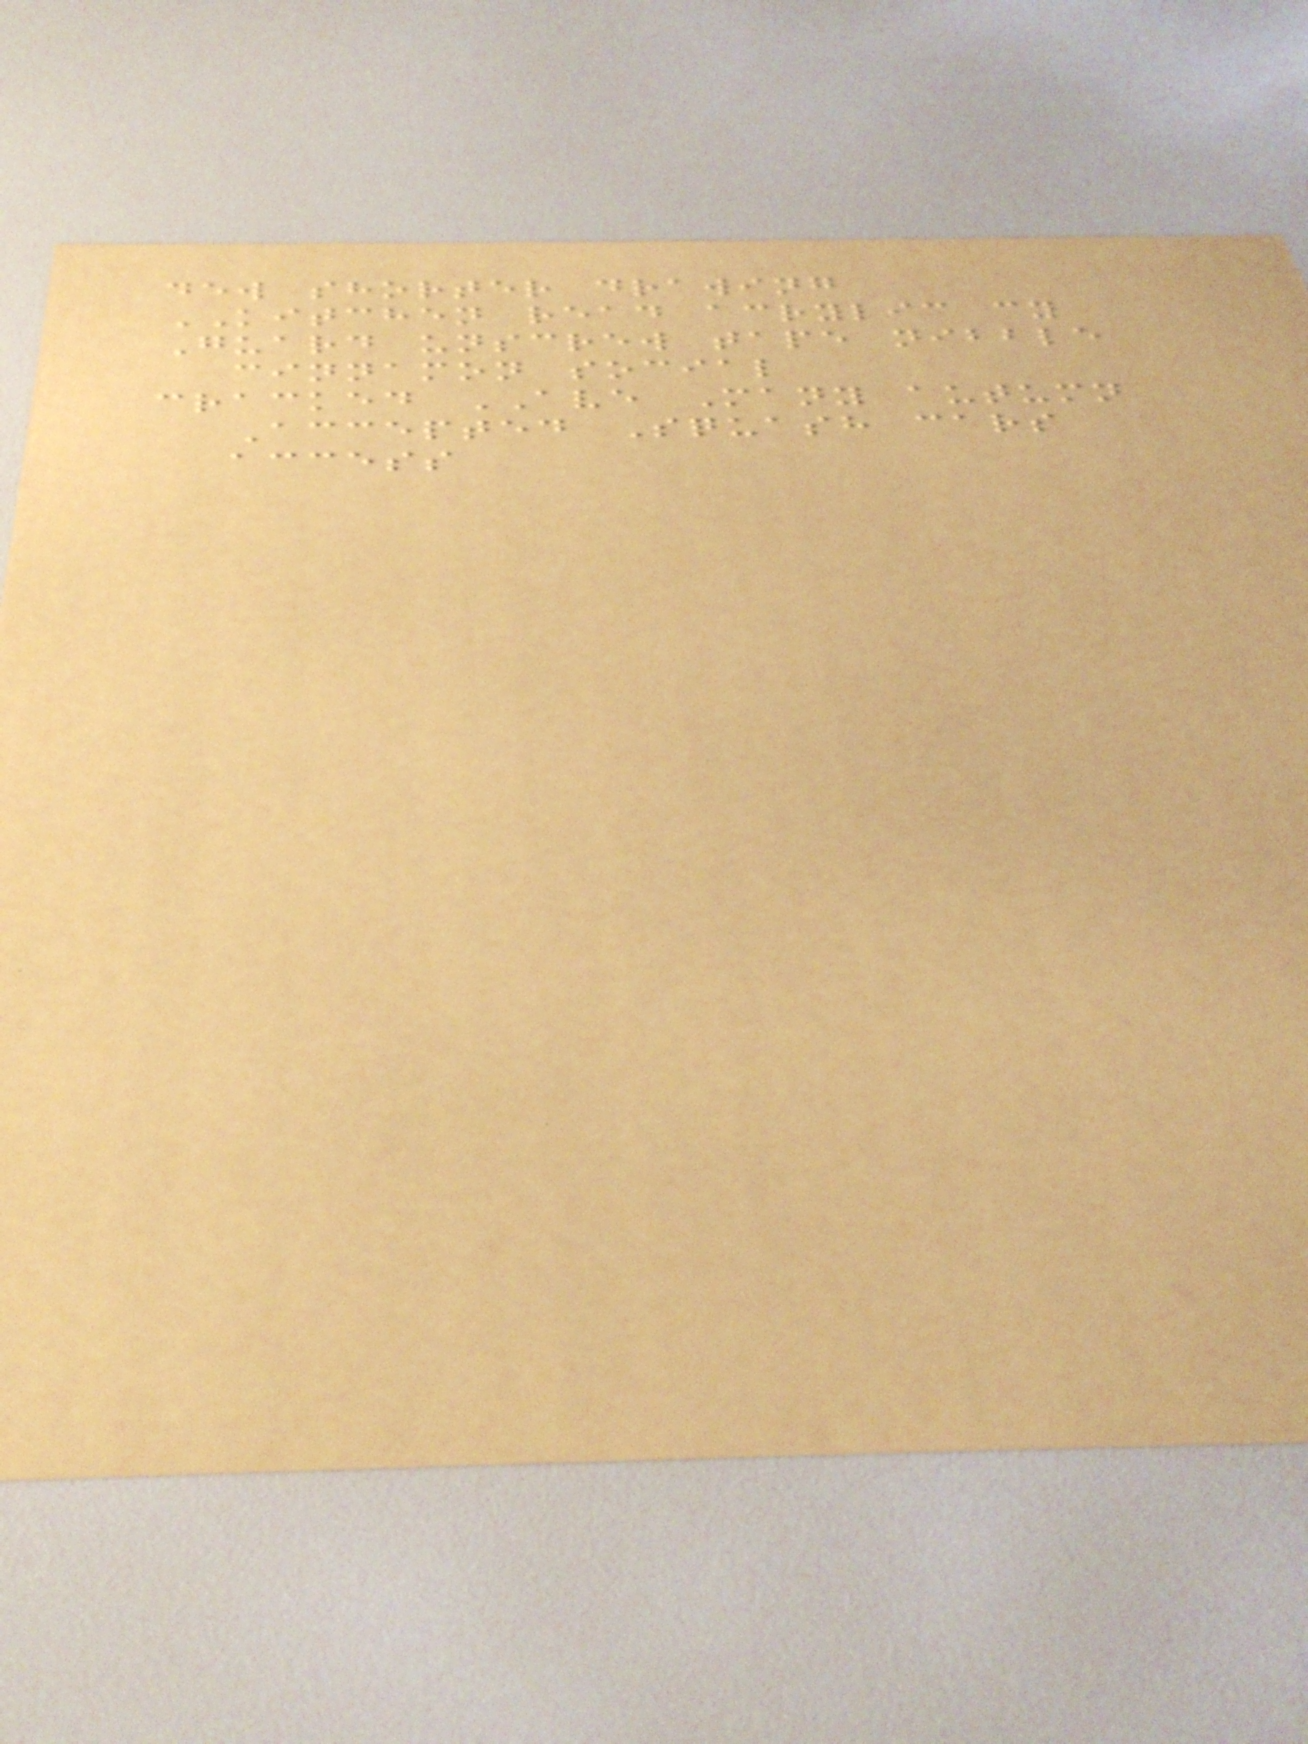dew shorter drawing
KITCHEN read acrylic cy
Guard unscrew tape nibble
cinnamon social
cracked AVE Many autumn
Accepted Squash cars
access
